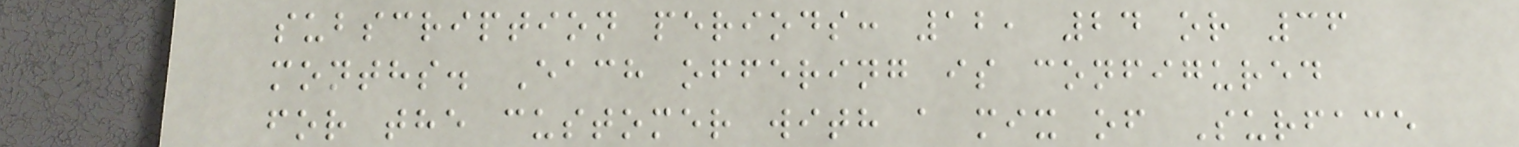subscription periods: 12, 24 or 36
months. Each offering is configured
for the customer with a mix of Surface
